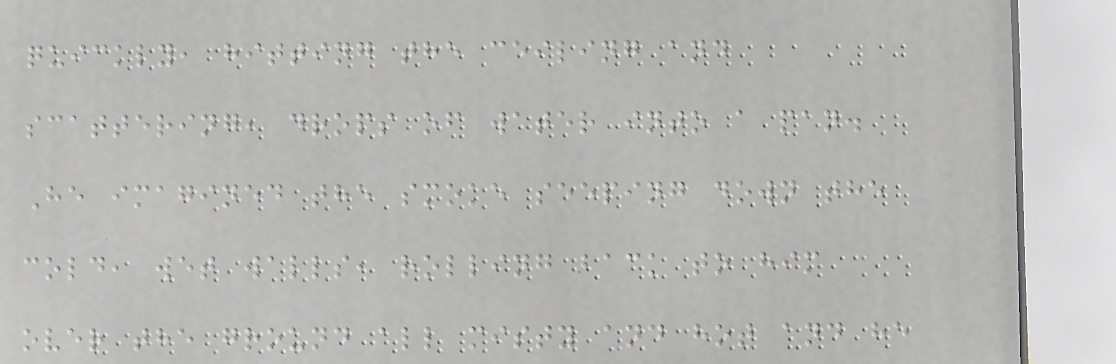quickly, hitting the ceiling and
scattering, drops of water into a pan.
He imagined the smoke seeping down the
cold, wet walls, rolling back to him
over the ground all misty and hot and he
